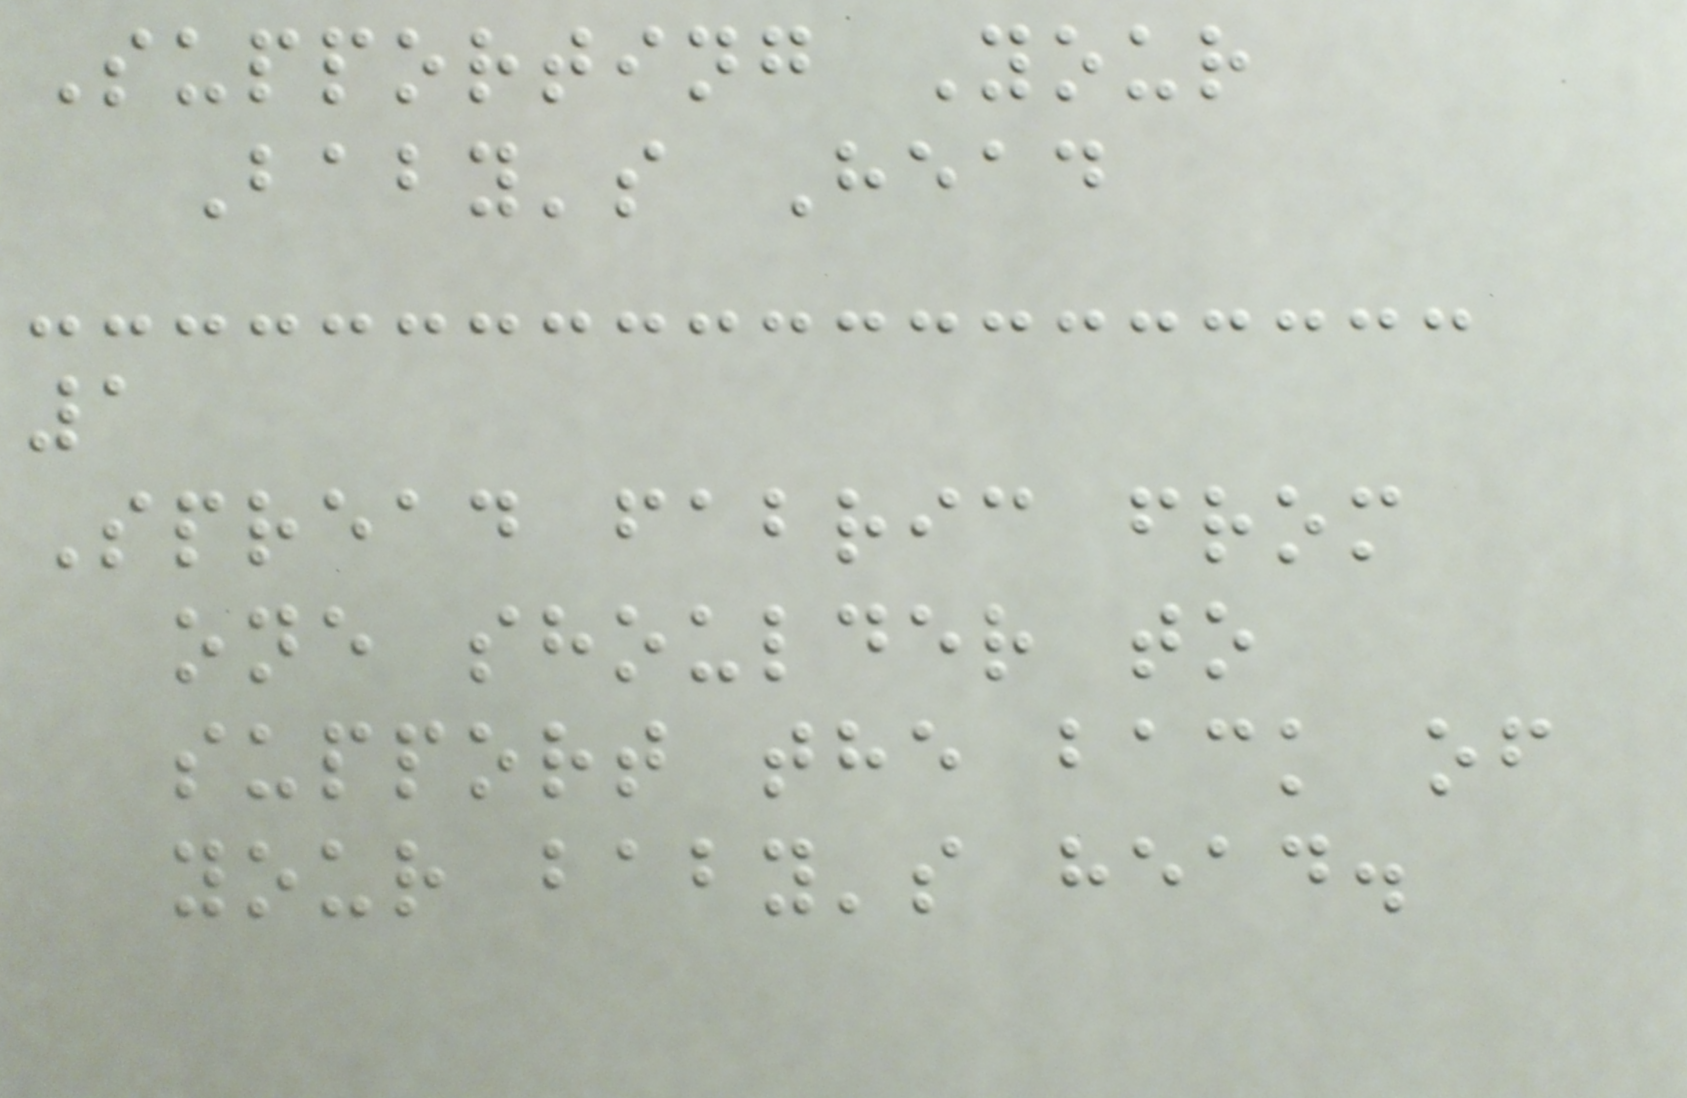Supporting Your
Baby's Head
1
Spread fabric from
one shoulder to
support the back of
your baby's head.
